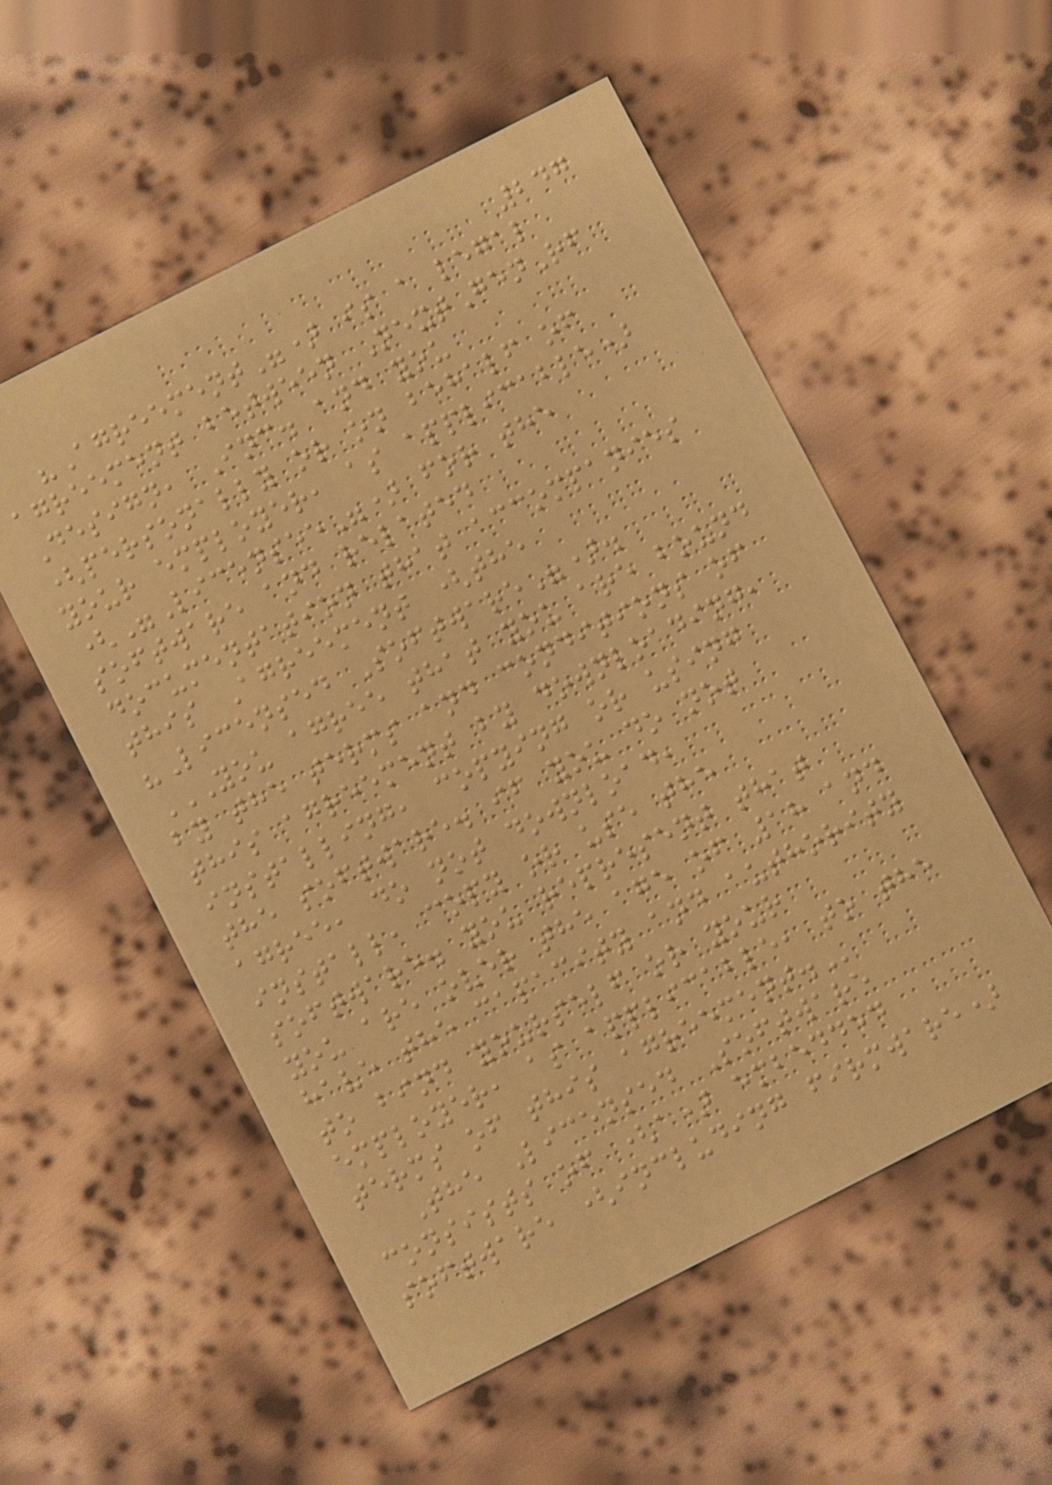247
"Agreement") is a legal
agreement between NextGenRf
Design, Inc. and you
(personally or on behalf of
your employer, as applicable)
("Licensee") for the
software and related
documentation that accompanies
this Agreement (the
"Licensed Software").
YOU AGREE THAT YOU ARE BOUND
BY THE TERMS AND CONDITIONS OF
THIS AGREEMENT BY DOWNLOADING,
INSTALLING, COPYING OR USING
THE SOFTWARE. IF YOU DO NOT
AGREE, DO NOT DOWNLOAD,
INSTALL, COPY OR USE THE
SOFTWARE. YOU REPRESENT THAT
YOU ARE OVER THE AGE OF 18 AND
HAVE THE CAPACITY AND AUTHORITY
TO BIND YOURSELF OR YOUR
EMPLOYER, AS APPLICABLE, TO THE
TERMS OF THIS AGREEMENT.
The Licensed Software
consists of (a) embedded
software (including firmware)
